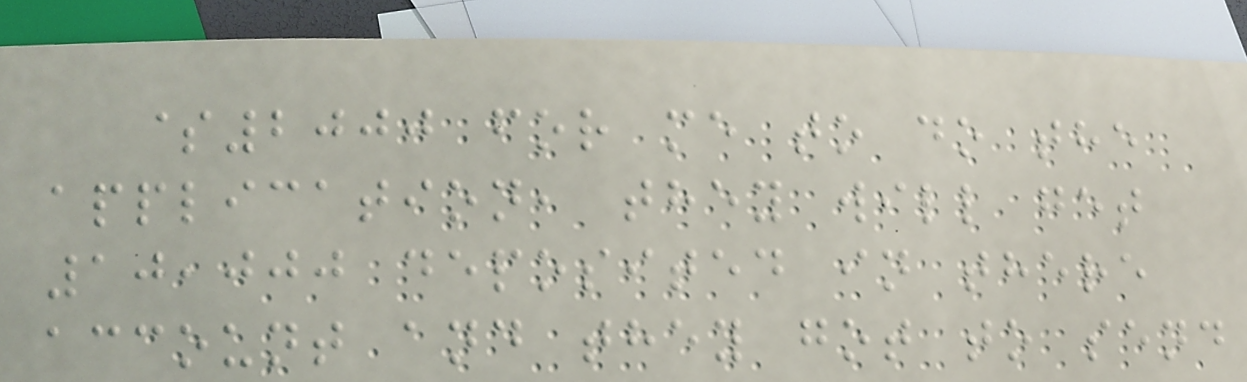$2000 for me to do the
application, they will get
10,000 deposited in there
account and they got to send
